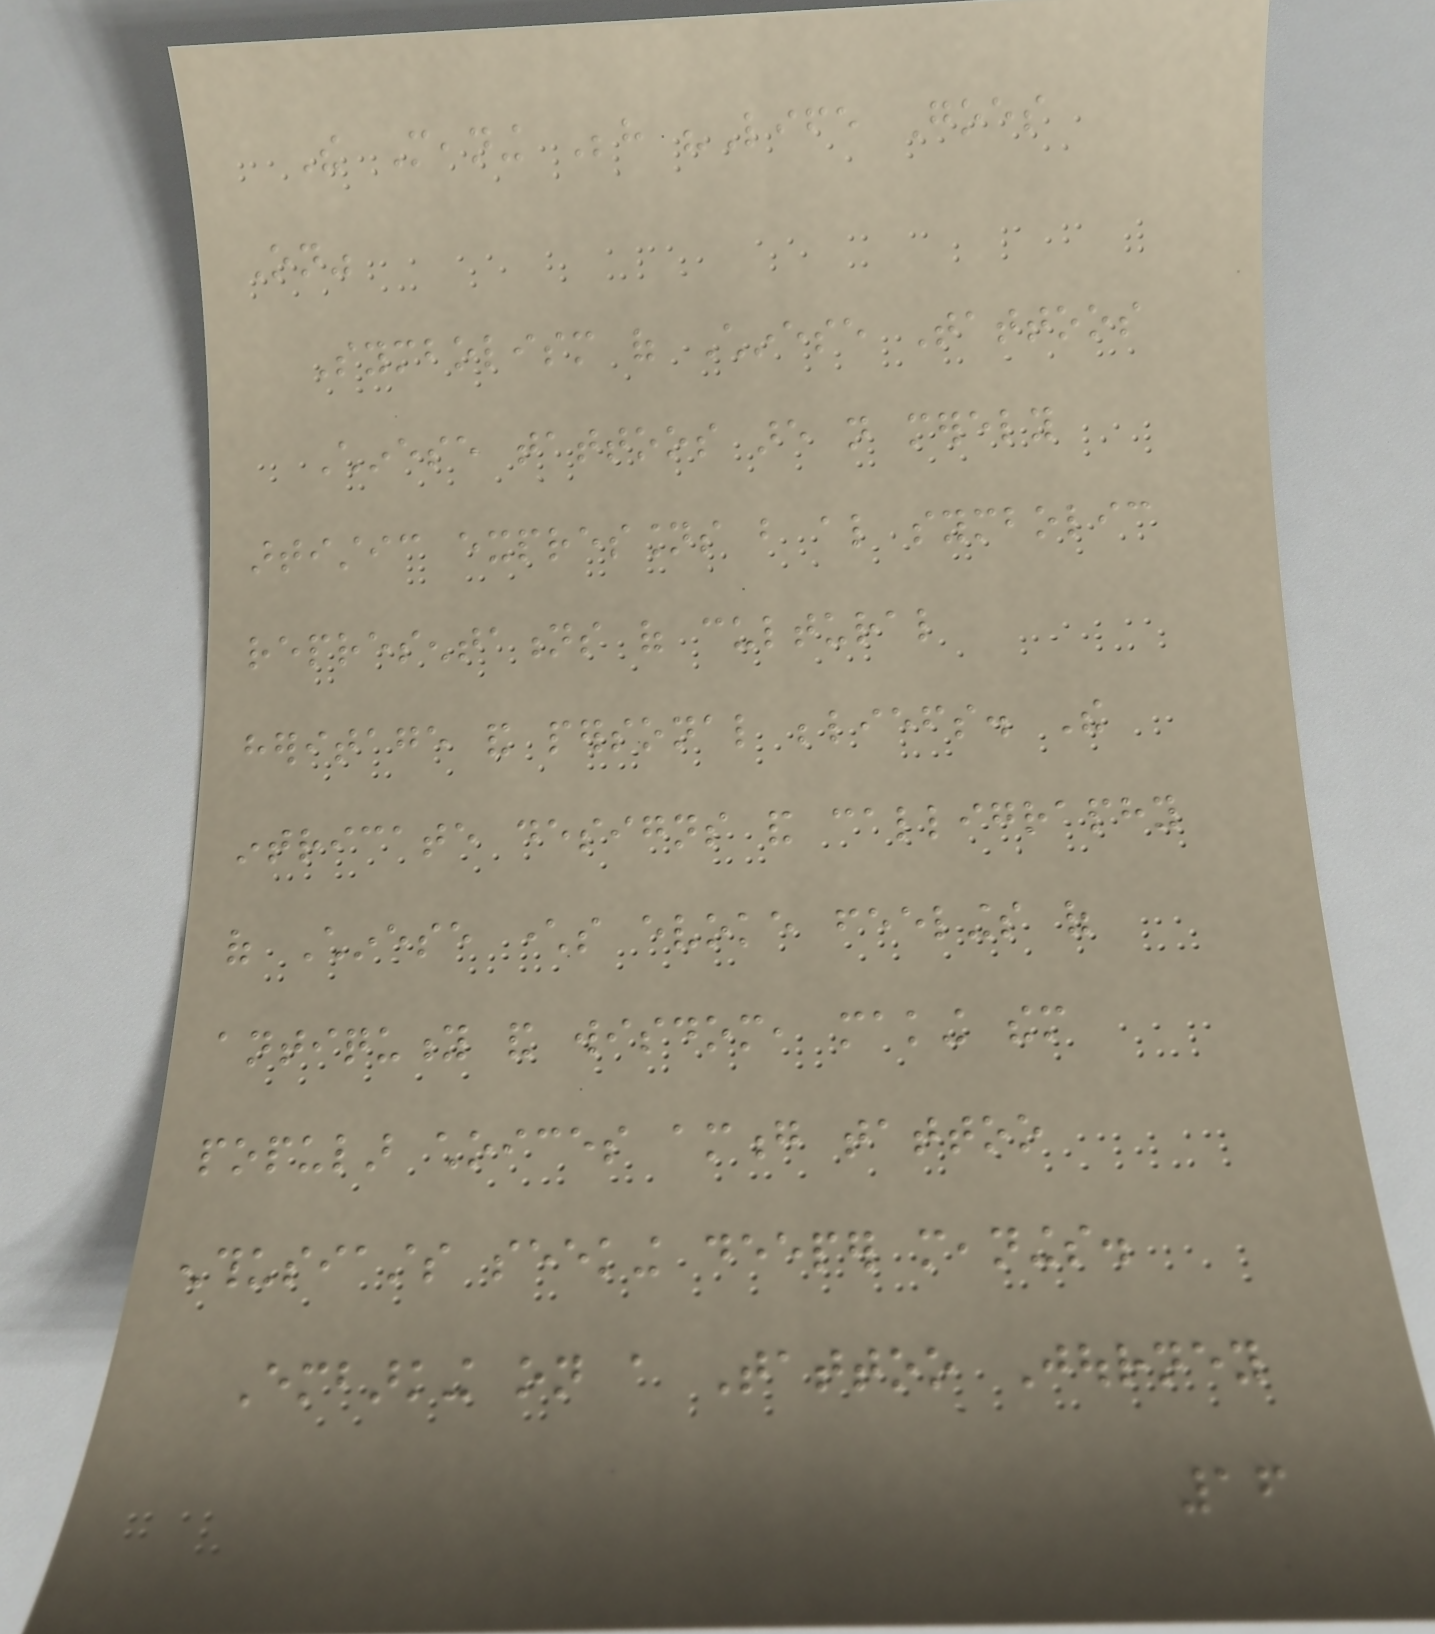The Meaning Behind "Life Goes
On"
Symbolism of Chinese Tattoos
Chinese tattoos are not merely
artistic expressions but also symbolic
representations of cultural
heritage and personal beliefs. The
intricate designs and calligraphy
of Chinese characters evoke feelings of
antiquity and wisdom, making them
popular choices among tattoo
enthusiasts seeking deeper meanings.
Embarking on a Tattoo Journey
16
